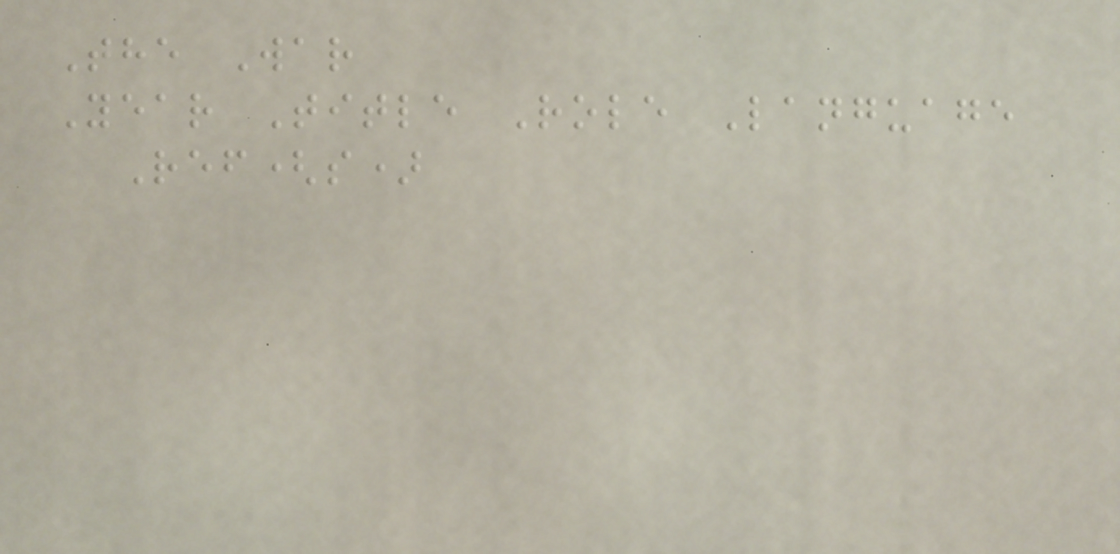The War
Year Title Role Language
Ref(s)
